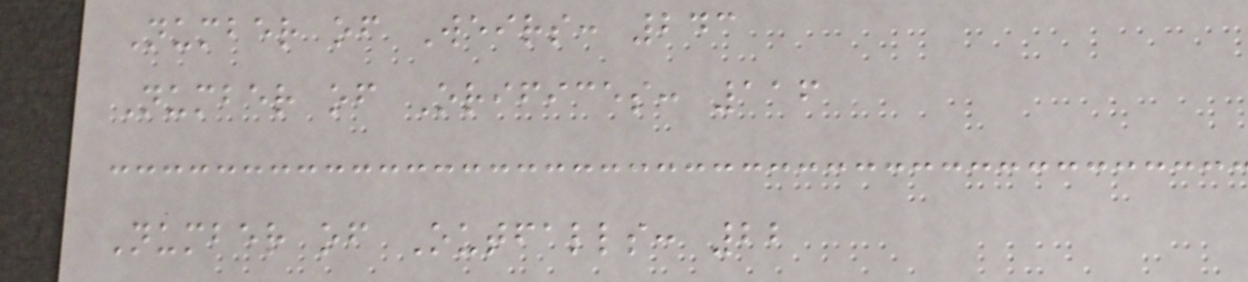Number of Weirs: 243
Number of Orifices: 116
Number of Outfalls: 22
